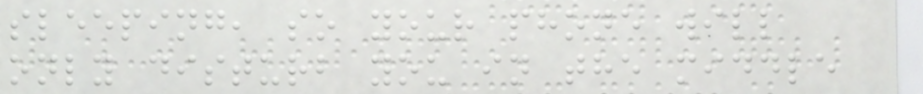sleeping, so your phone will
only disturb you in the middle
